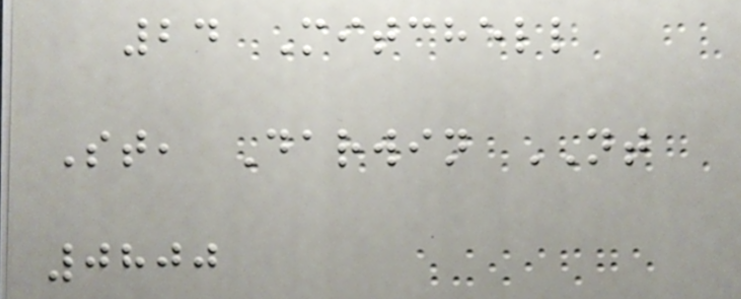24 Mitchell
St, Darwin NT
0800
